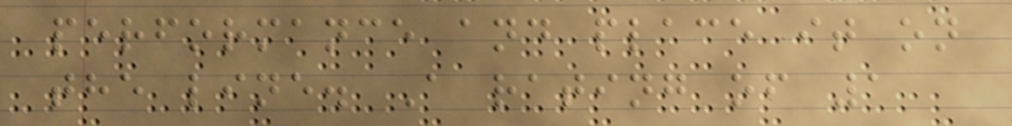performance and place it on
the line. A rating of 1
